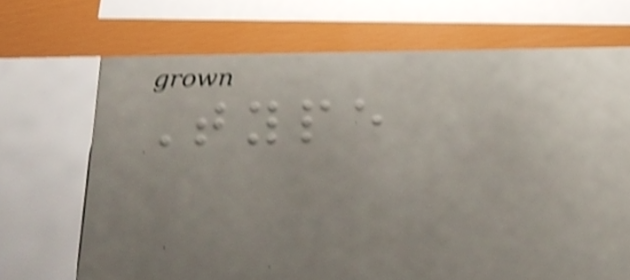Type
